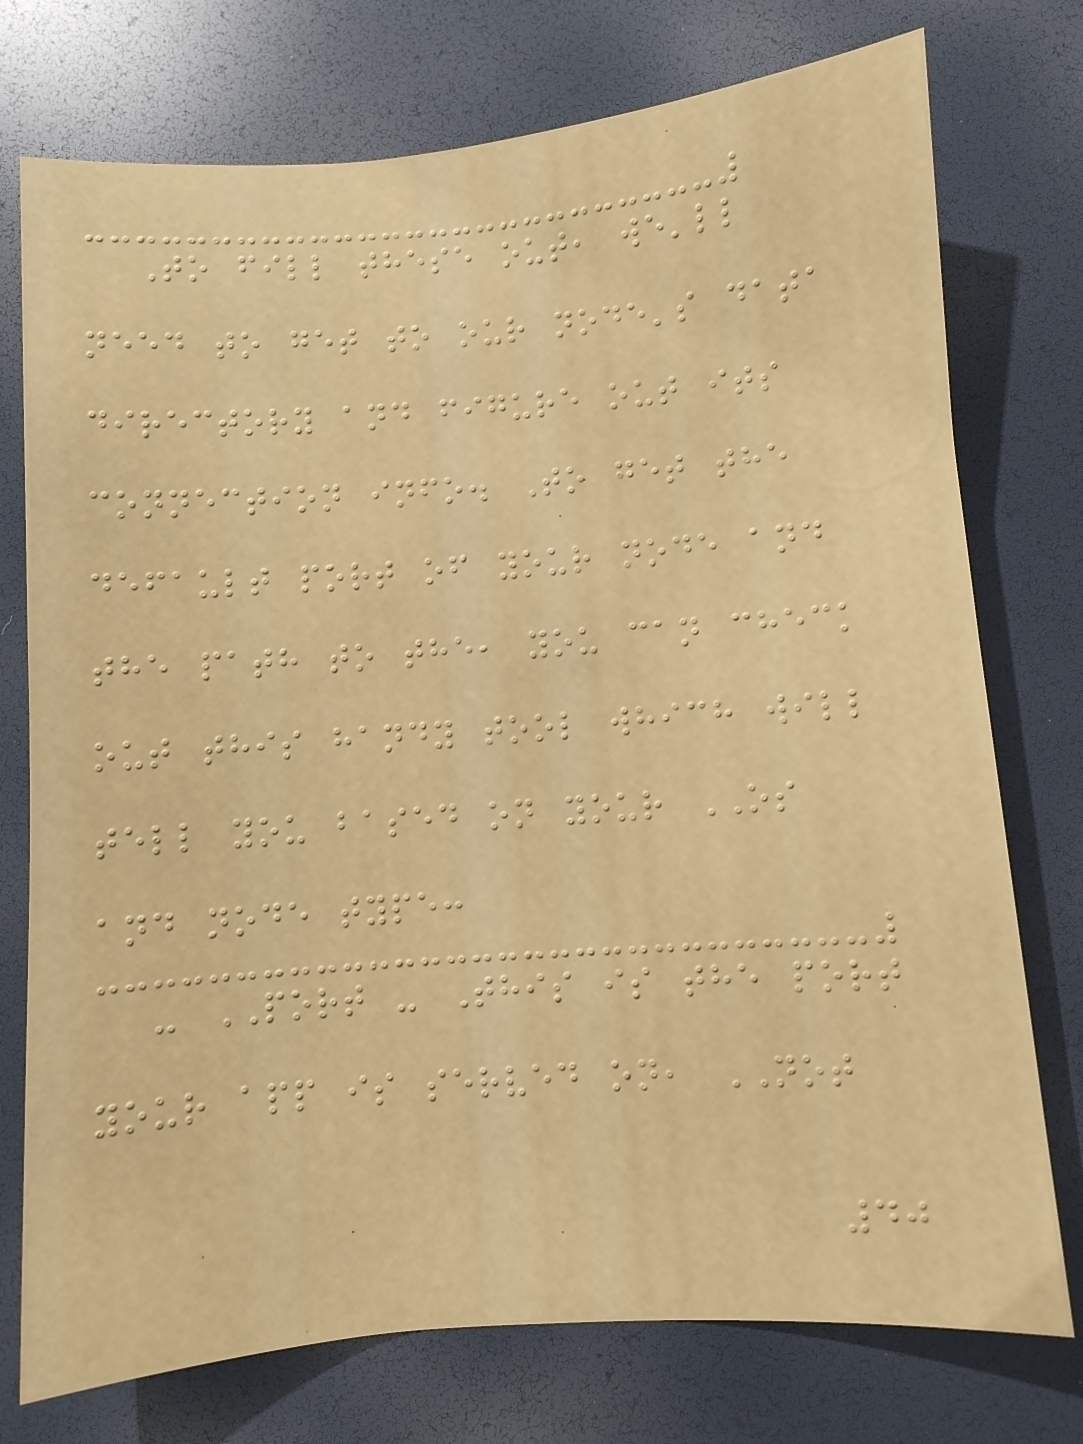To fill these out, we'll
need to get to our node's data
directory and figure out its
connection info. To get the
default port of your node and
the path to the, you can check
out this handy tool which will
tell you based on your OS
and node type:
- PORT - This is the port
your app is served on, NOT
40
